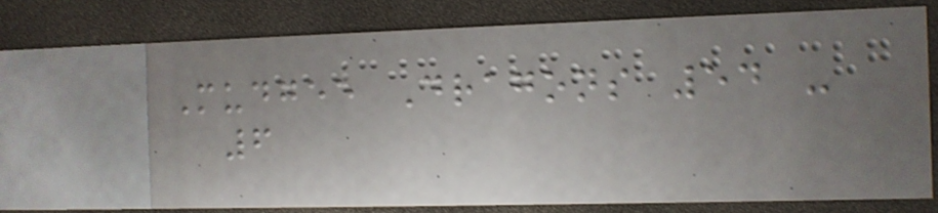Mudgee Dragons 54 -
6
